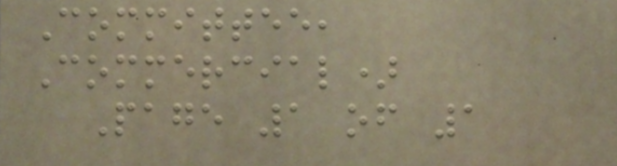Committee,
Commercial)
Page 1 of 1
